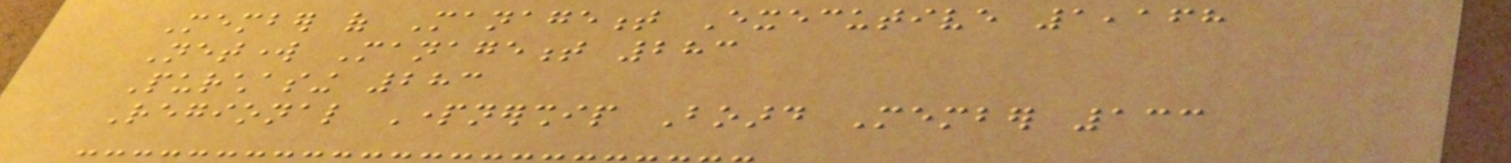Member of Management Executive 1,168
Network Management 283
Purchasing 283
Regional Partnership Board Member 133
